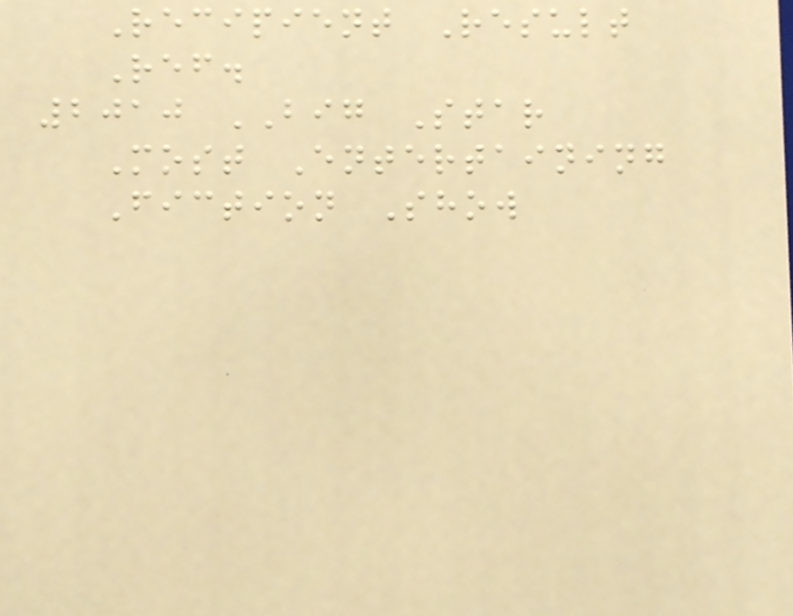Recipient Result
Ref.
2010 BIG Star
Most Entertaining
Fiction Show
